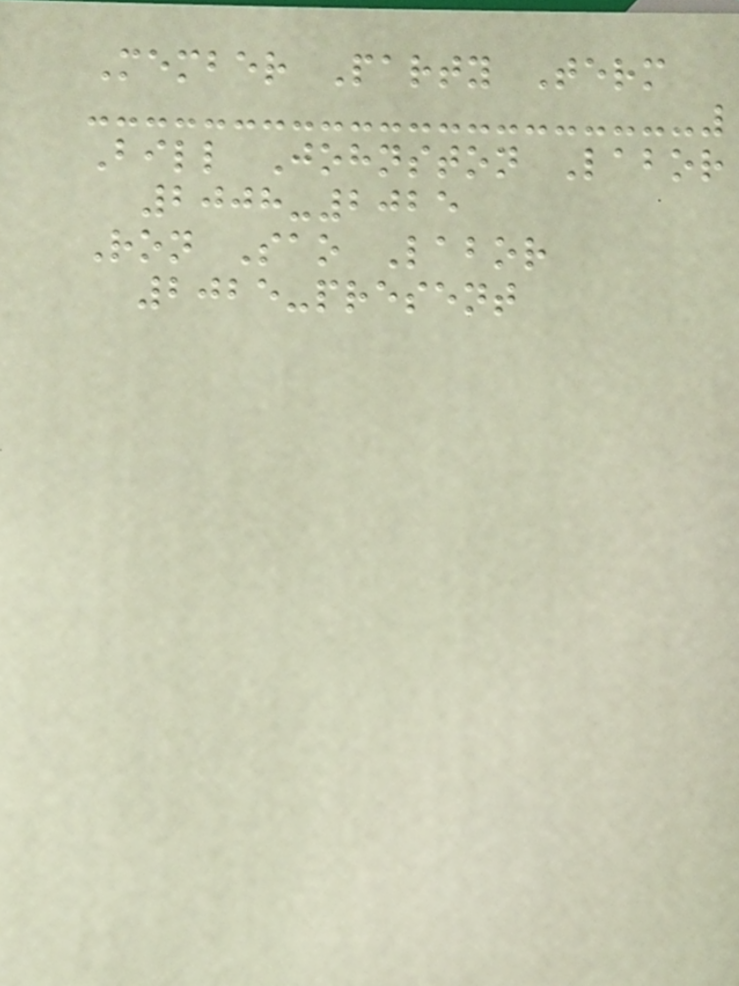Member Party Term
Bill Johnston Labor
2008-2025
Ron Sao Labor
2025-present
